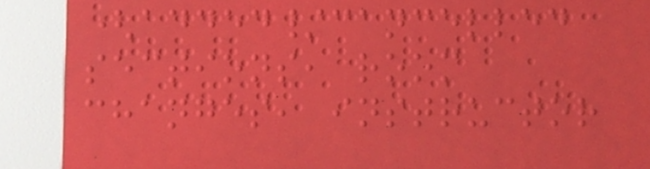(added/cancelled
sections, room
changes, instructor
